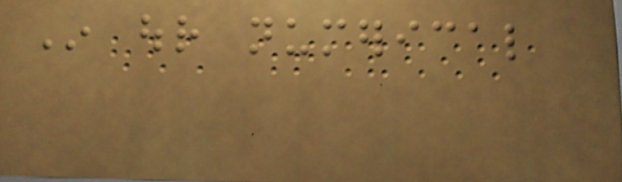In our numerical
